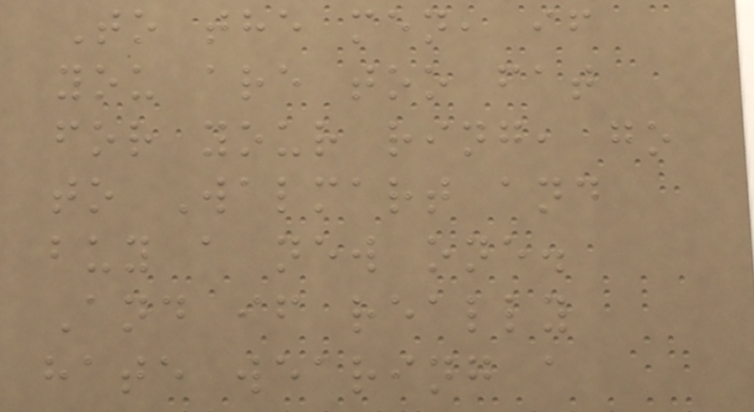To the men, if
you are too fat
for your ring, go
to Walmart and
buy a new one.
And if really
hate wearing a
